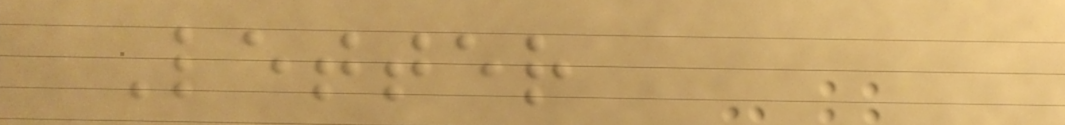Letter
